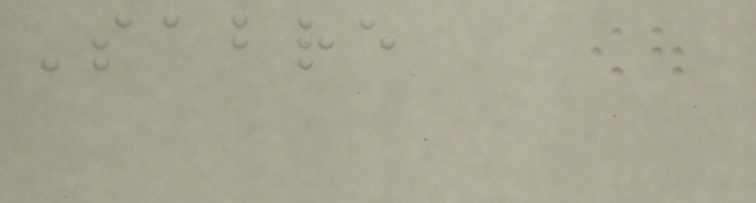Sabre
